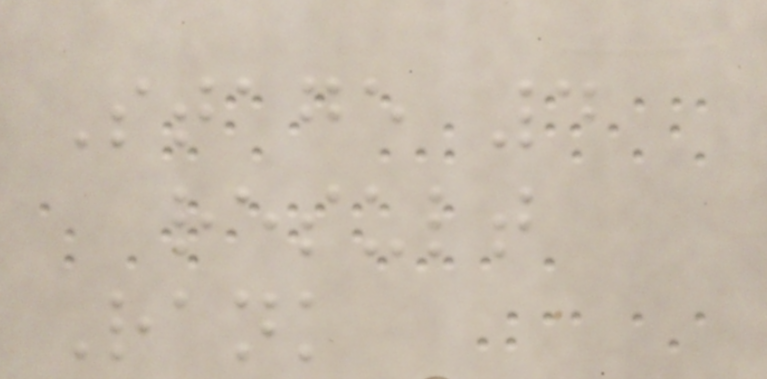Stage 4
result
Rank
